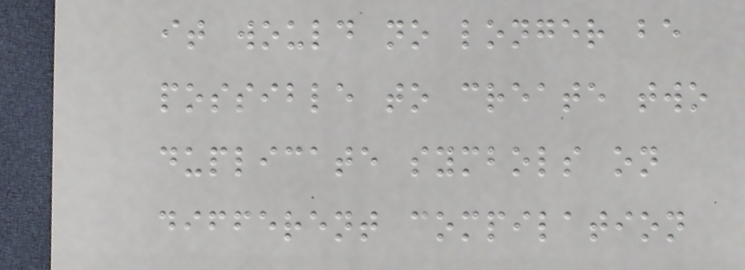it would no longer be
possible to create two
duplicate symbols on
different compilation
